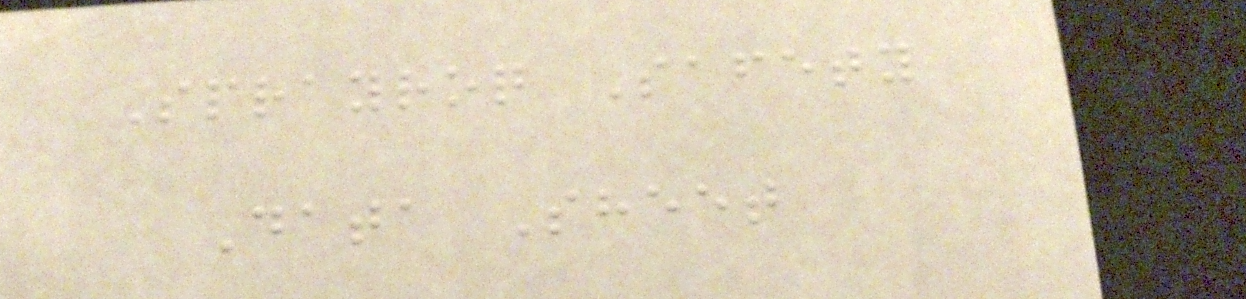Sprayroq Safety
Data Sheet
